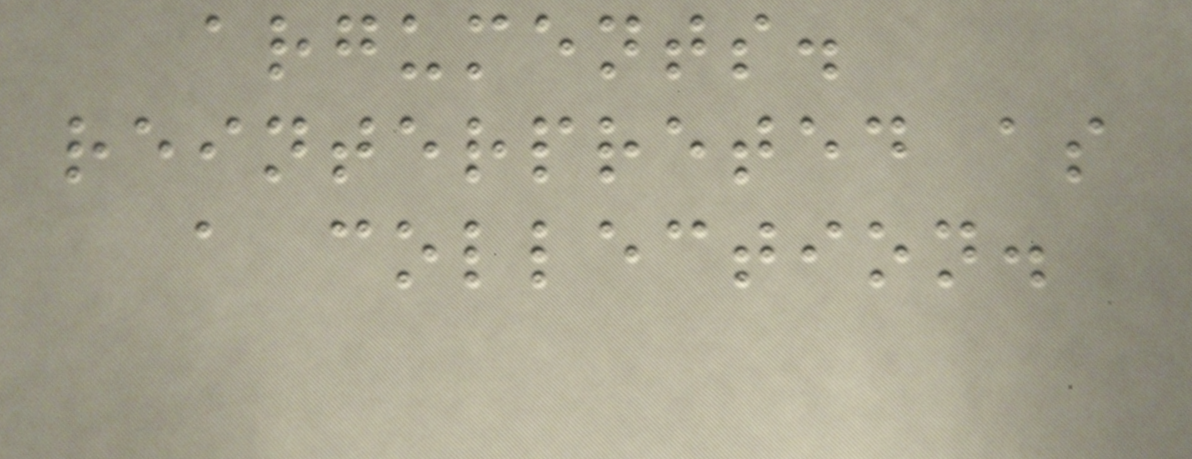arguments.
reinterpreted as
a collection.
